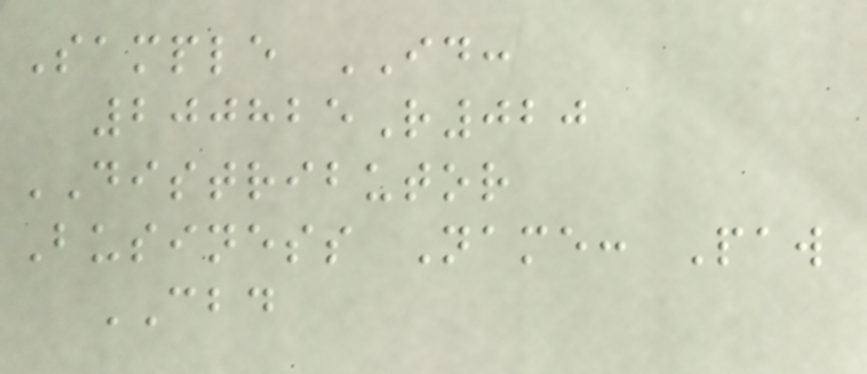Sample ID:
200825R020
DISTRIBUTOR
Business Name: Paw
CBD
